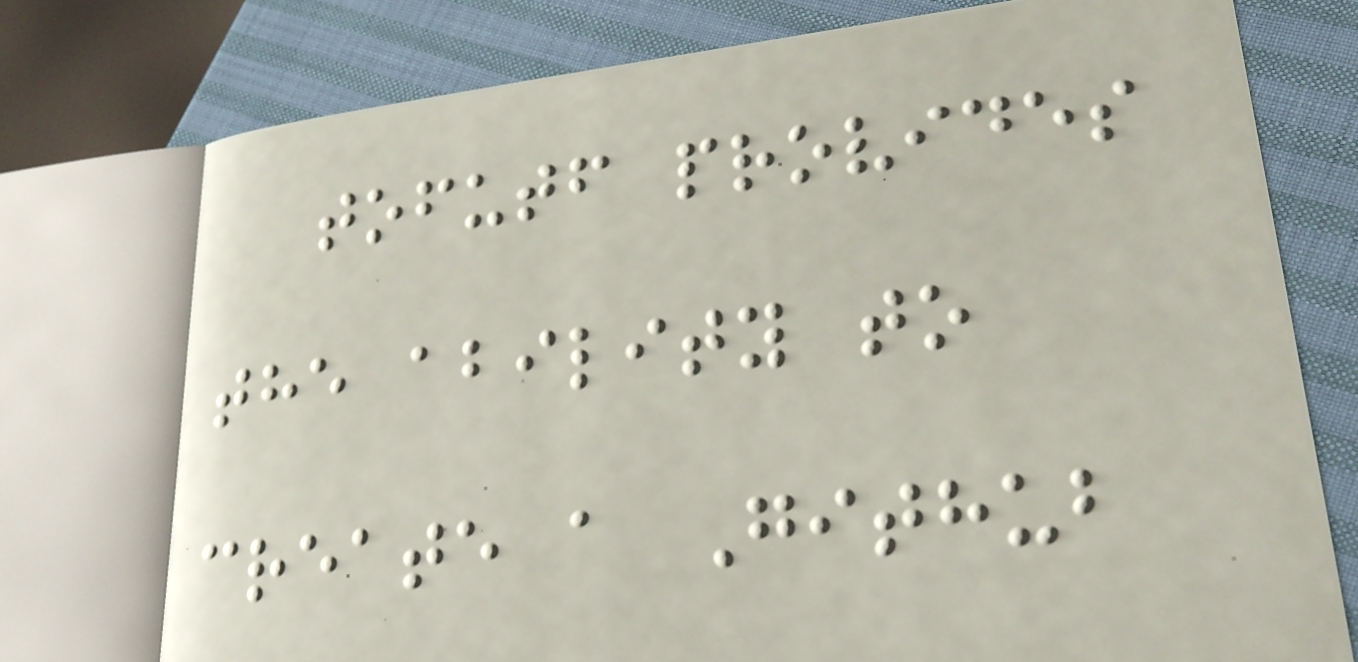tofutf provides
the ability to
create a Github
